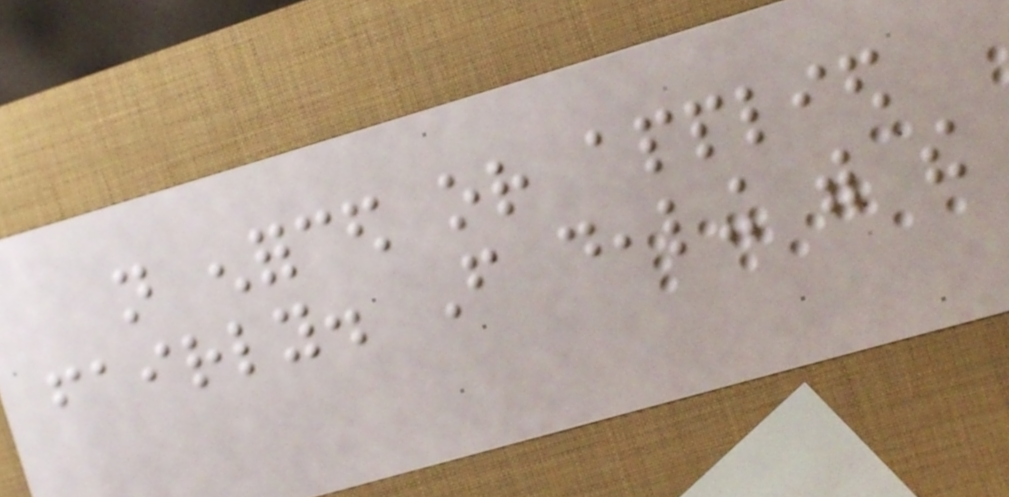not enforced or applied
fairly. From dealing with the
